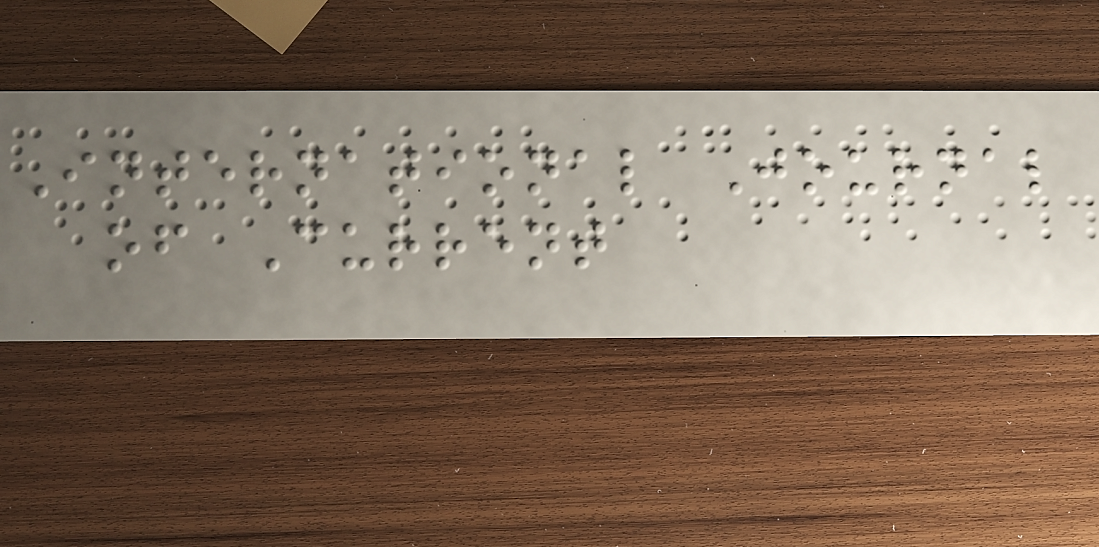International Journal
of Current
